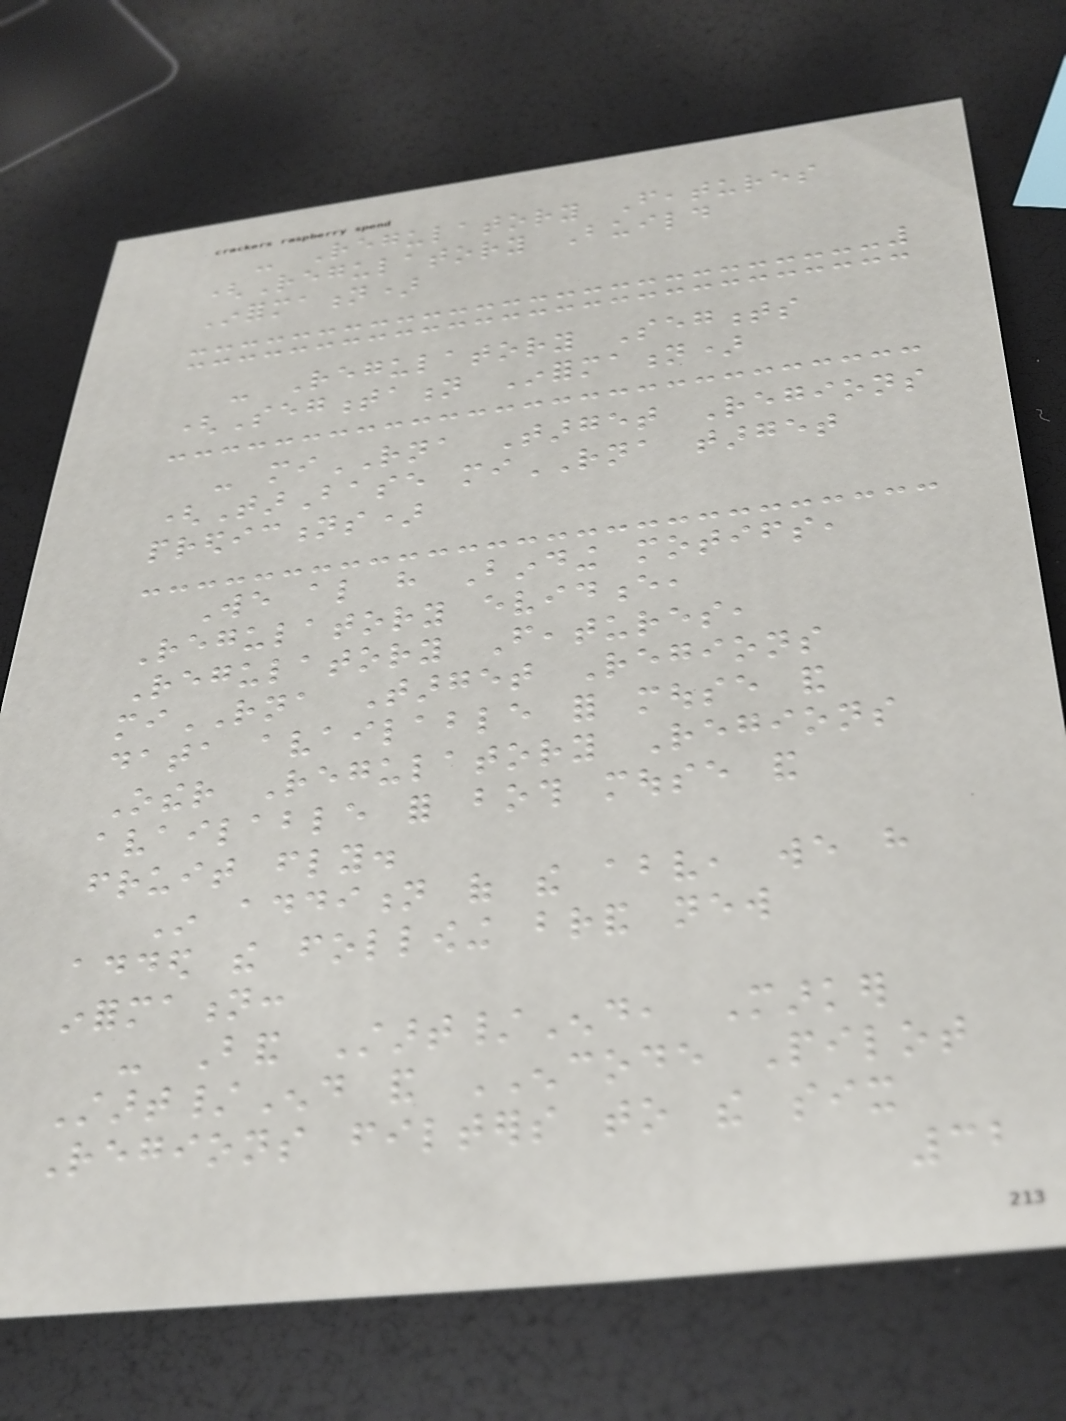- Regulatory Features
(Regulatory Build
Information)
- Regulatory Segments
(Segmentation Information)
- miRNA Target Regions
(TarBase miRNA target
predictions)
We also have Binding motifs,
Regulatory evidence,
Regulatory Features,
miRNA Target Regions
data available for mouse and
Other Regulatory Regions
available for both mouse and
fruit fly.
In addition of the above, we have
added the following brand new
information:
- Band Start/End, Marker
Start/End and ENCODE Pilot
Regions filters to the six
32
